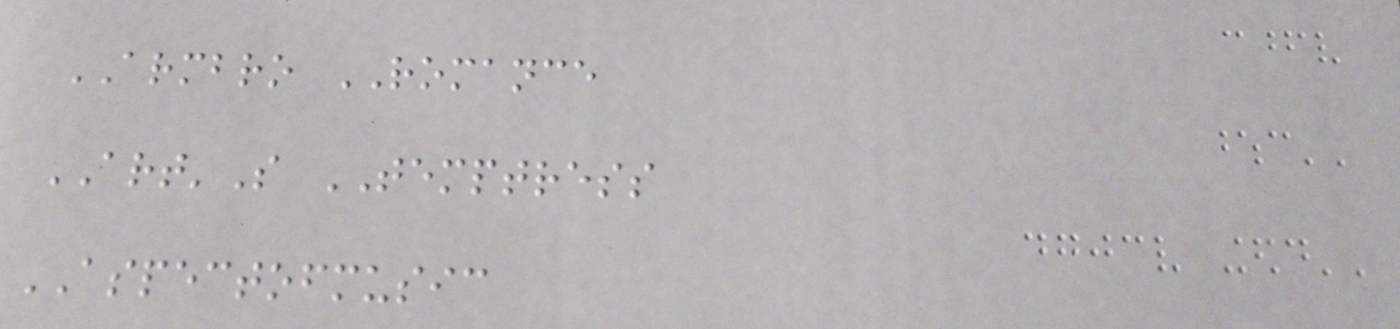ARMBRO ROMANCE
ART'S TEMPTRESS
ASPECTOFMUSIC
